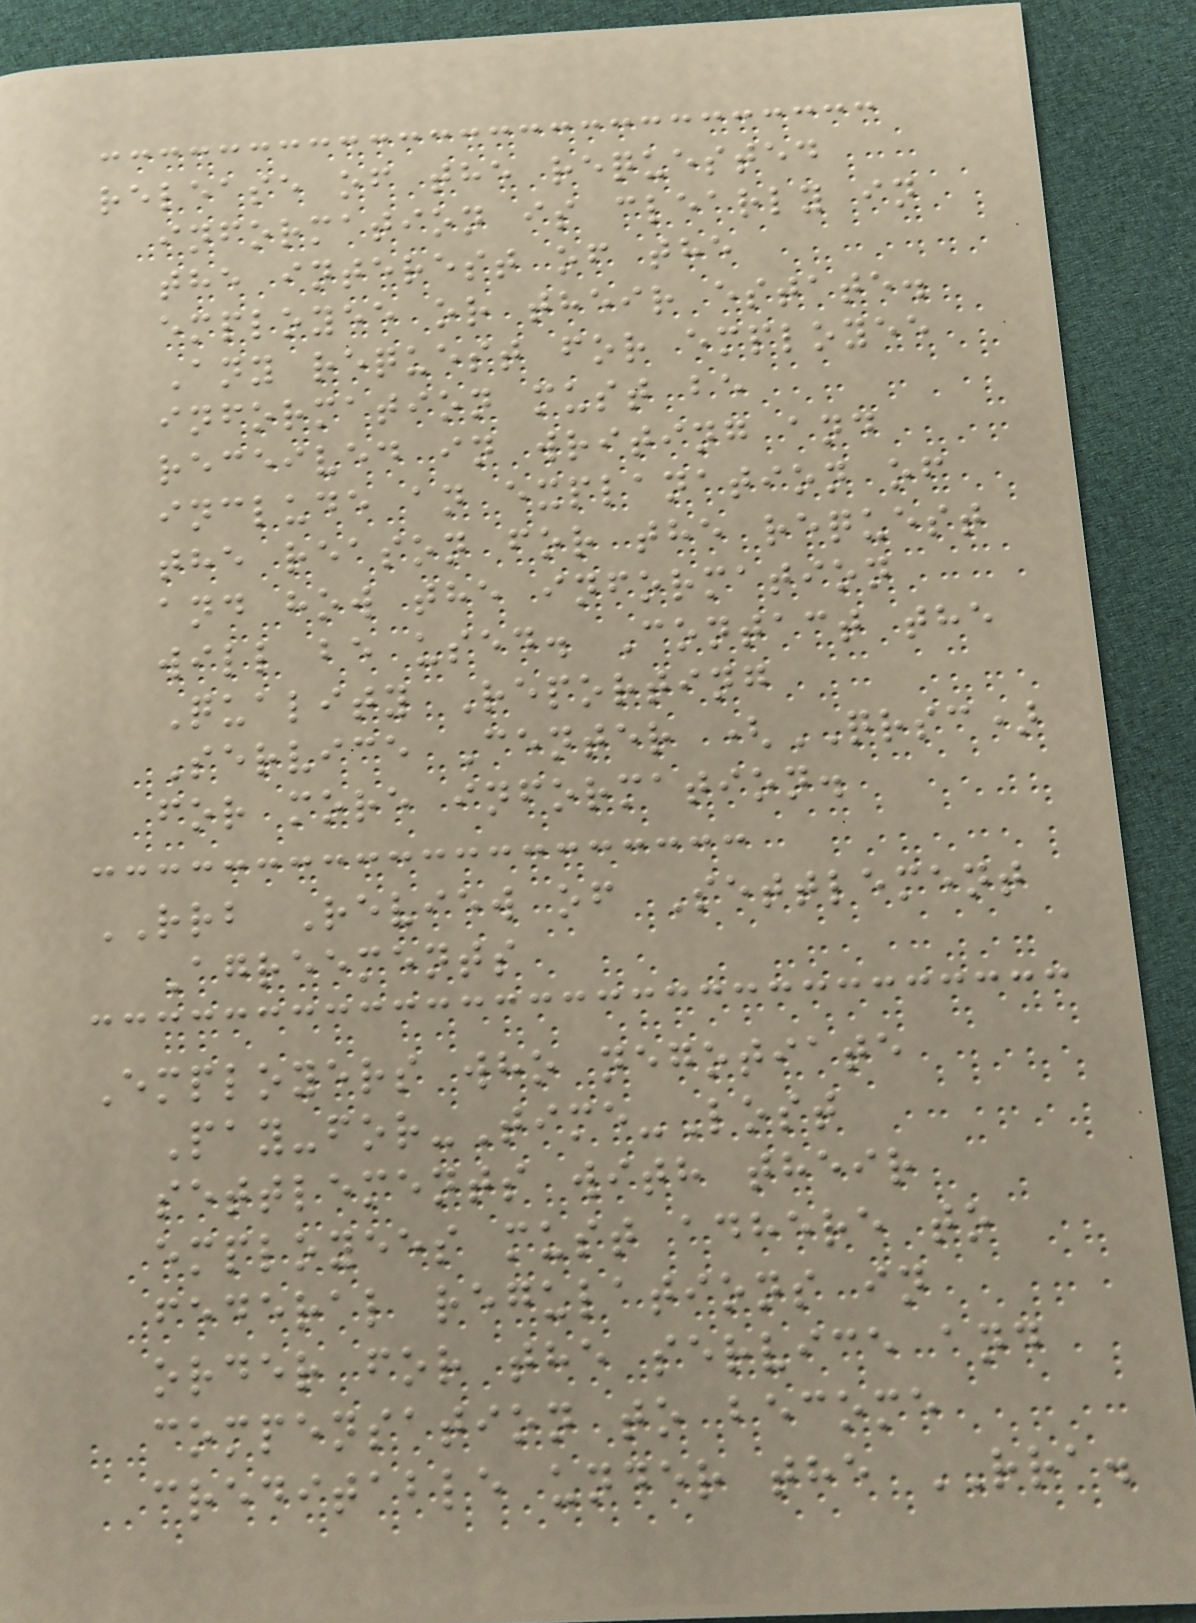release of the requested
information is clearly in
the interest of the
employee or their estate.
Any request for employee
information must be
received in writing and
include an explanation of
the reason for the request
and how the information
will be used. Contact the
Quality Reporting
Service Center (QRSC)
for more information.
RRB Review of Settlement
Agreements
Employers who negotiate
Pay-for-Time-Lost
settlements with their
employees must adhere to
federal regulations in
order for the service and
compensation to become
creditable under the RRA.
